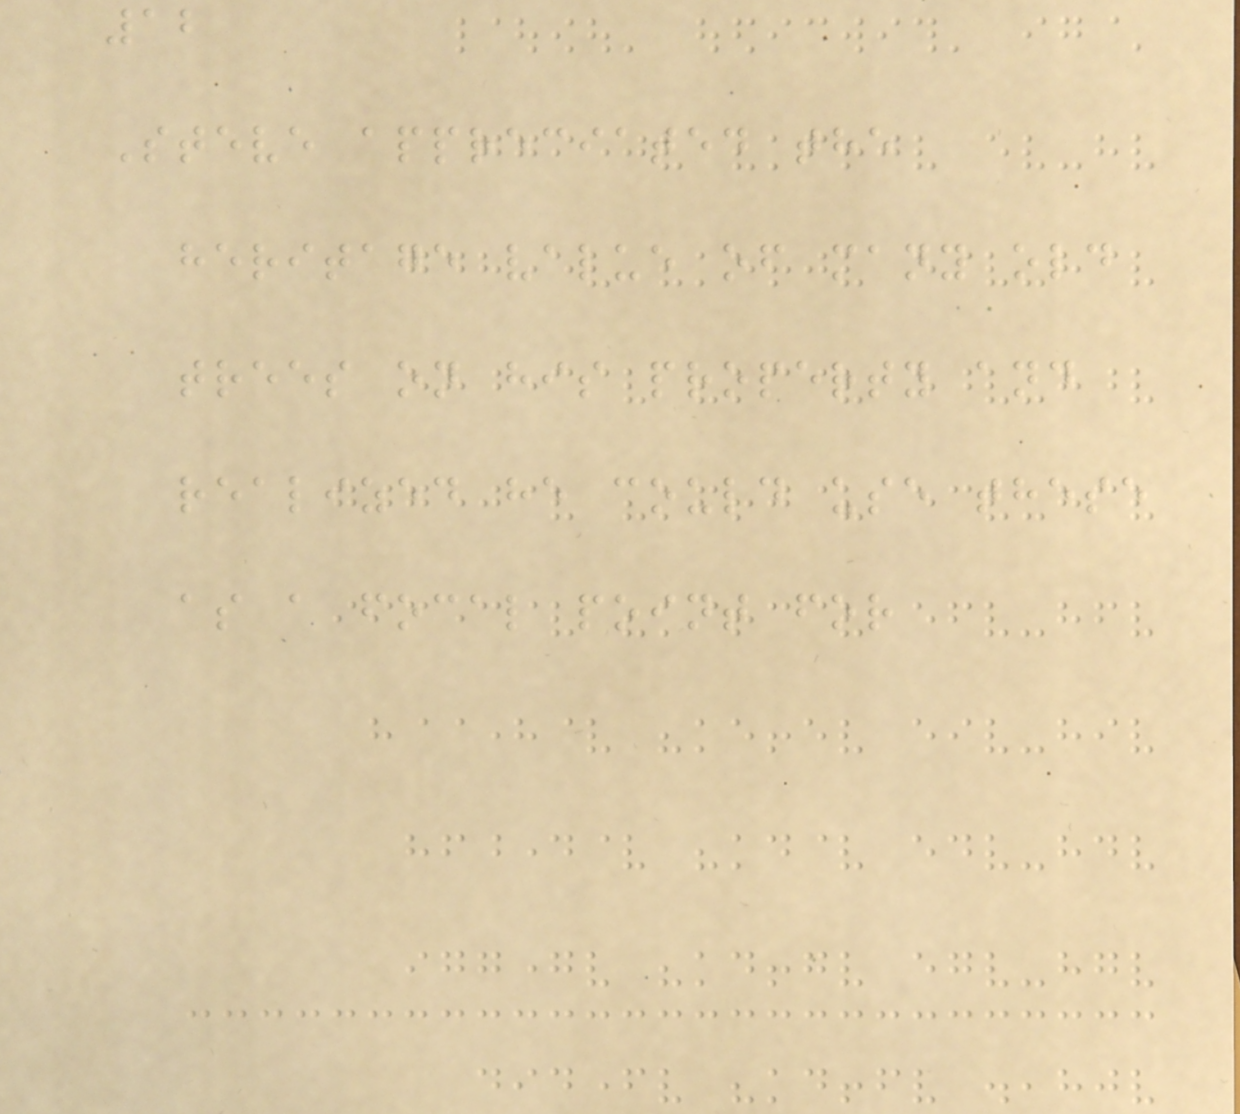12
Steve appreciated the
heritage value of many old
trees on his property and
realized he could use these
as a focal point for
